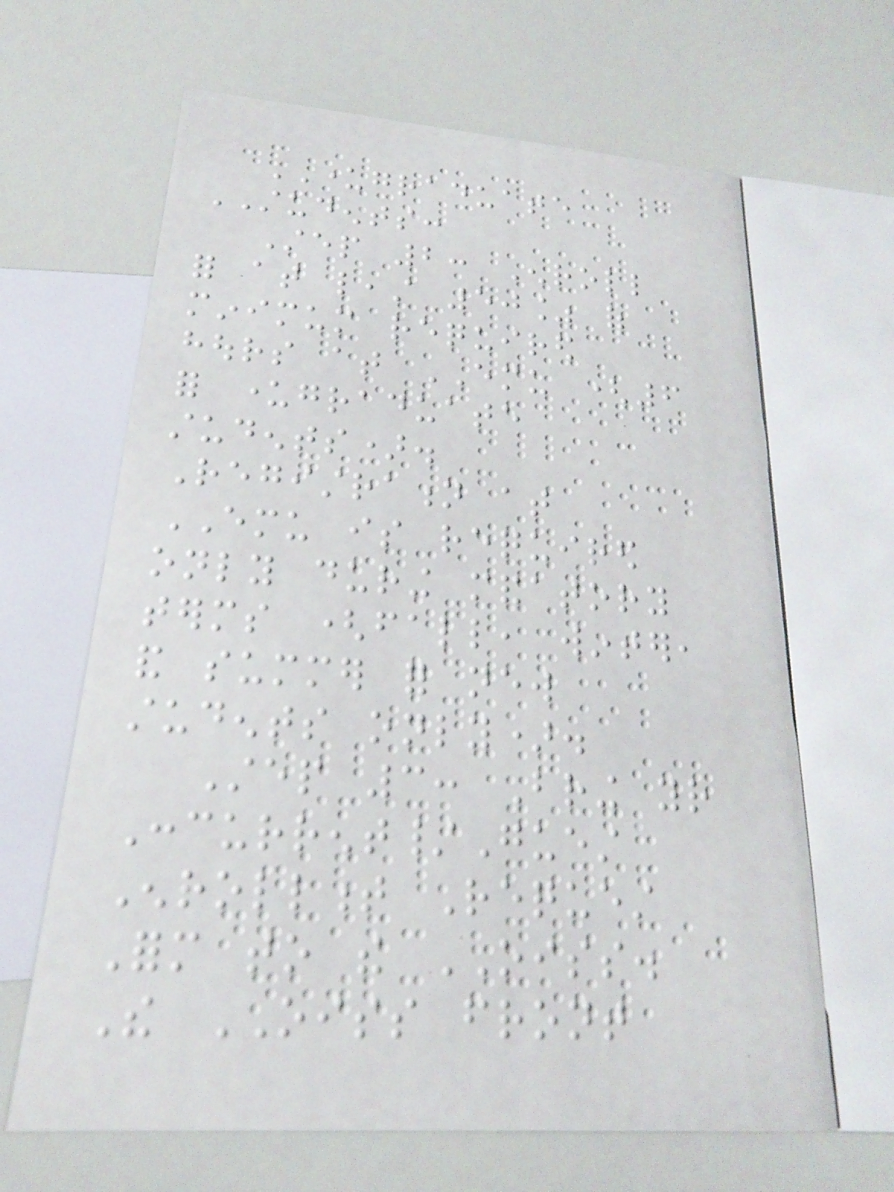UNDERGRADUATE
STUDENTS:
Step 2: Enroll
for at least 50% of
minimum required
hours at EMU (6
for undergraduate
students).
Registration at
EMU is required
only during mandatory
terms (fall, winter,
and summer for new
students only).
Step 3: Bring your
Concurrent/Guest
Enrollment Request
Form to the OISS.
The OISS front
